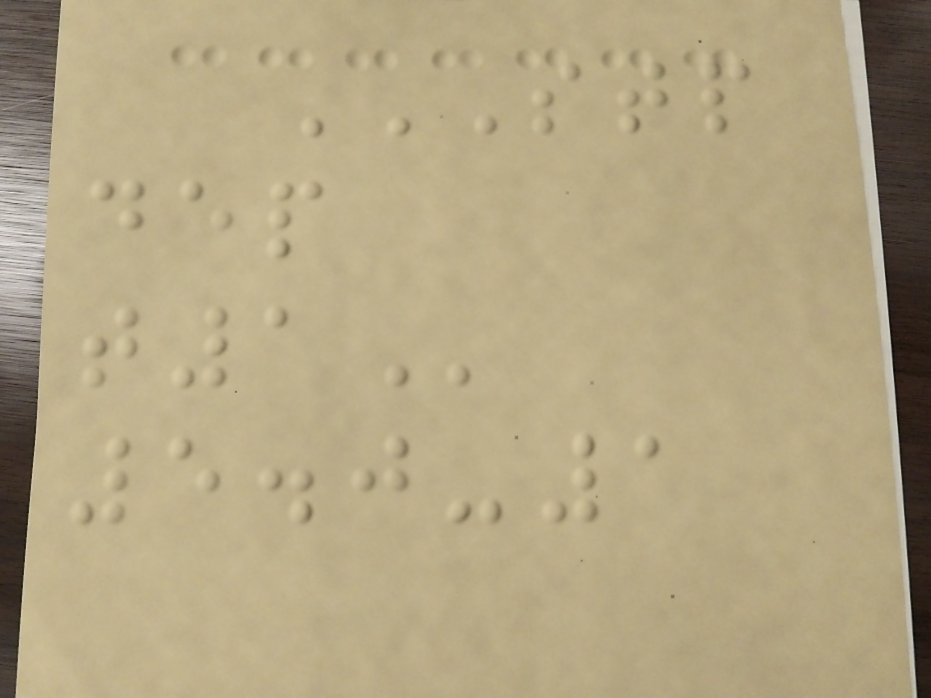STP
DEP
T1
5.0-1
